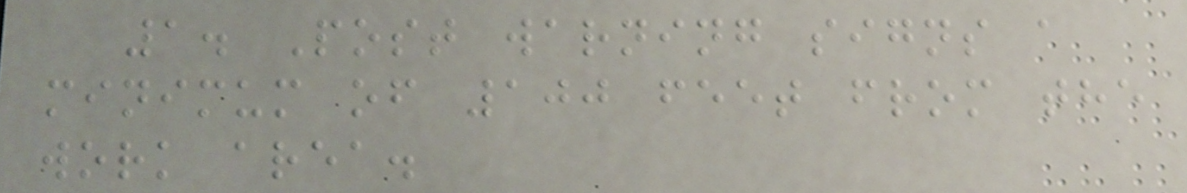1. Post warning signs a
minimum of 100 feet from the
work area.
